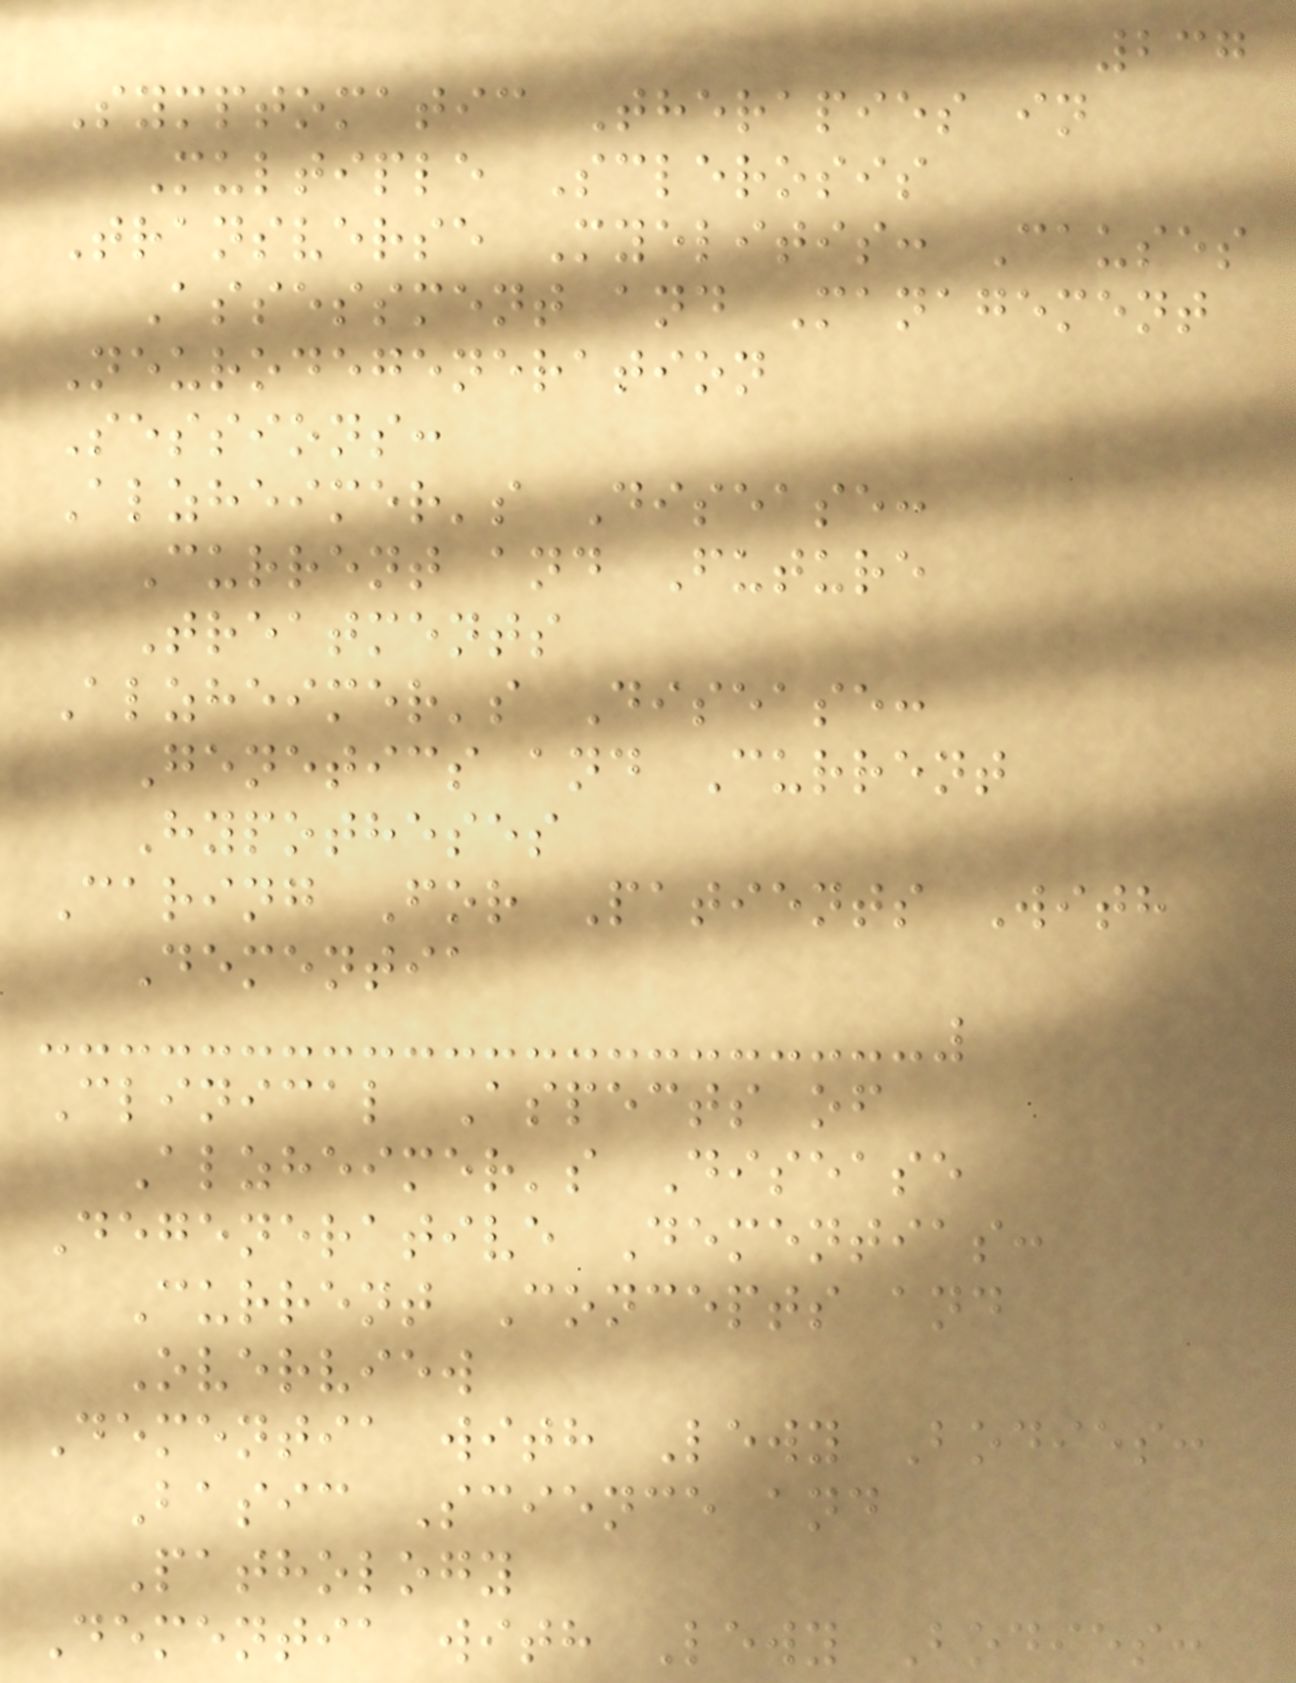237
Symptomatic Therapies in
Multiple Sclerosis
Transverse Myelitis: Causes
Assessment and Management
Neurodegeneration
Sessions:
Alzheimer's Disease:
Current and Future
Treatments
Alzheimer's Disease:
Genetics and Current
Hypotheses
Caring For Patients With
Dementia
Clinical Aspects of
Alzheimer's Disease
Degenerative Dementias:
Current Concepts and
Overview
Dementia with Lewy Bodies:
Basic Science and
Pathology
Dementia with Lewy Bodies:
